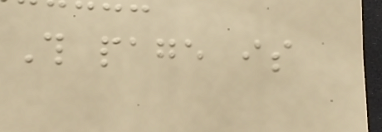This page is
